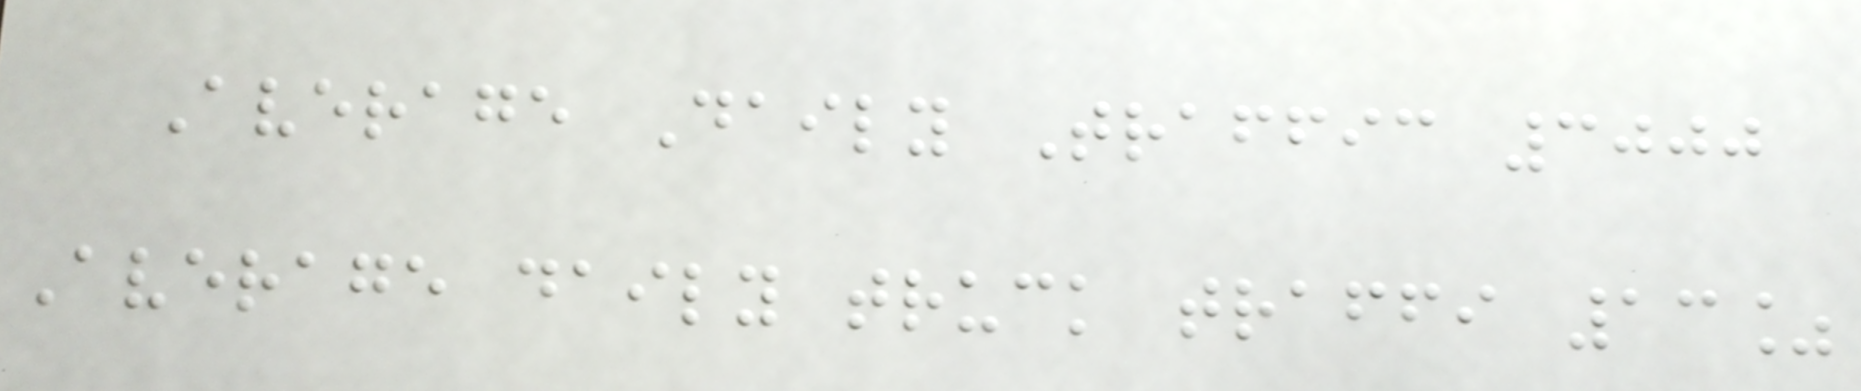Average Daily Traffic 3000
Average daily truck traffi 13%
